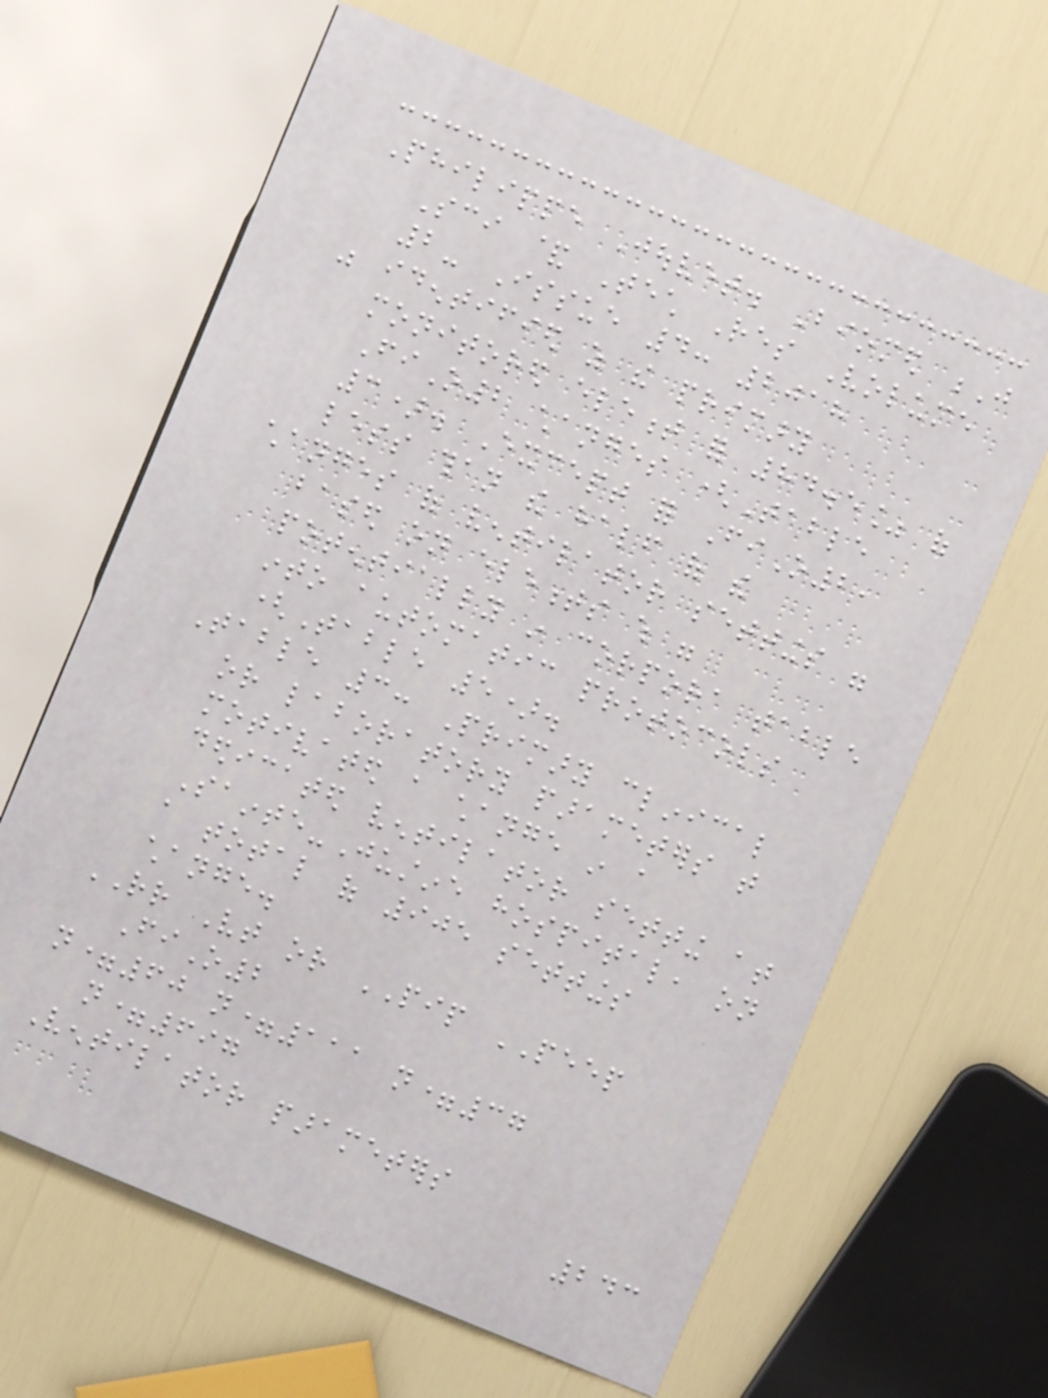Philippe Jouvet. Biomed J
Sci & Tech Res Volume
2- Issue 4: 2018
was identified as the primary
monitored element for 84.5% of
FiO2 changes (Table
3). Except for FiO2,
less than the half of the
changes of ventilator settings were
based on elements which were
potentially in corpora table
into automatic protocols
(Table 5).
Table 3: Primary clinical
or laboratory parameters that
motivated a change in a
dedicated ventilator setting at
Sainte-Justine hospital, on
a total of 905 settings
change.
RR Vt or PIP PEEP
FiO2
n=60 n=111 n=37
n=697
Ventilator parameters
243
